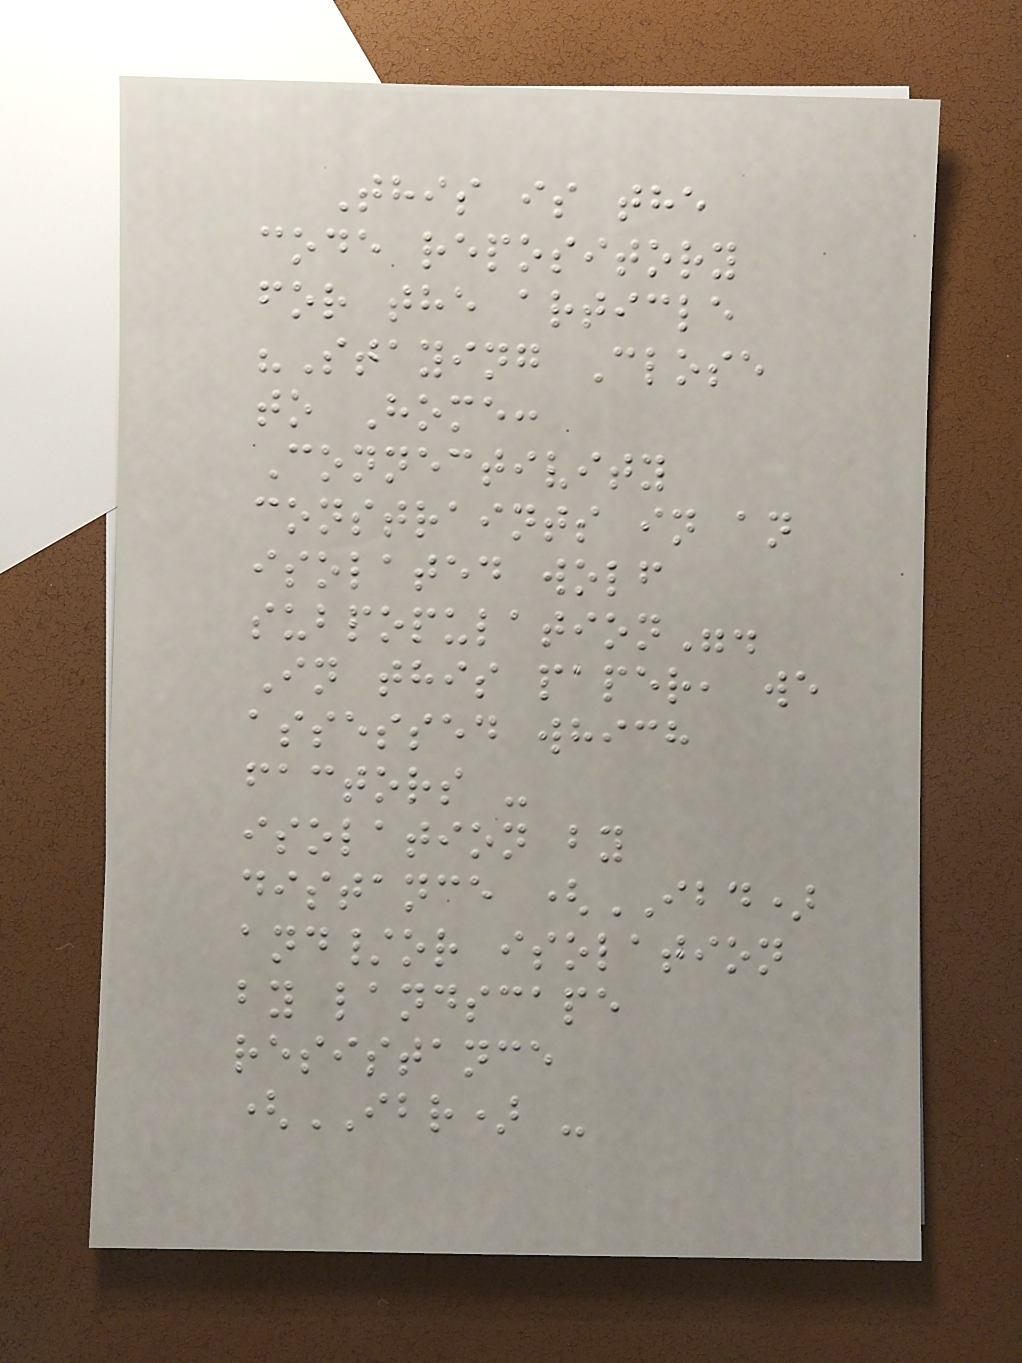This is the
code repository
for the article
"Staying Close
to Home:
Connectivity
constraints in an
isolated wolf
subpopulation".
In this paper, we
assessed which
factors -
isolation by
distance (IBD)
and/or isolation
by landscape
resistance
(IBR) -
